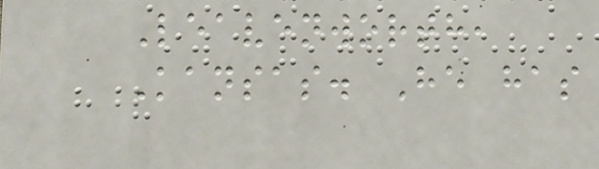Leavenworth,
Kansas. He has
